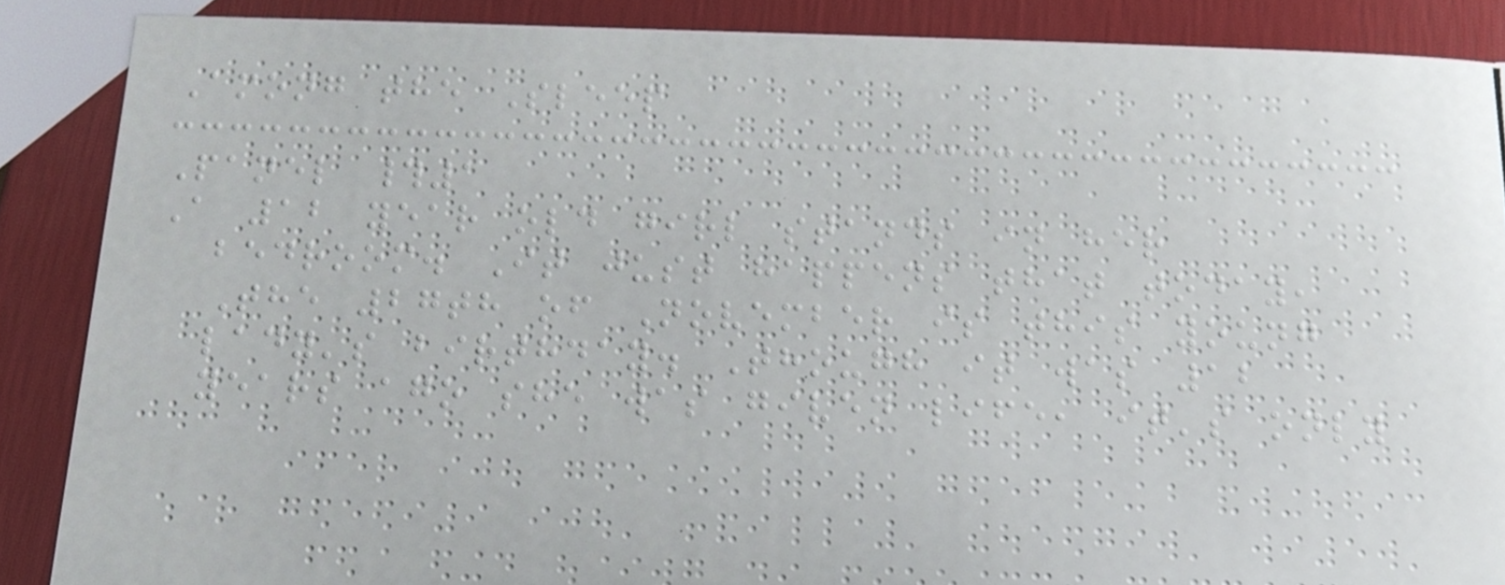Among the Sleep
Panel #1
A 12 year old girl stands in her
bedroom. It just happens that today,
The 27th of November is this young
lady's birthday. Though it was 12
years ago she was given life, it's only
